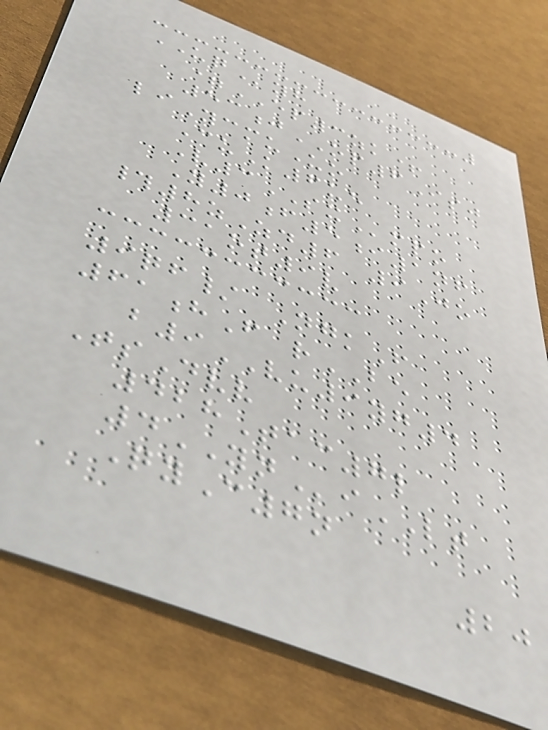UQyh
=EP3zk+
53jOP6Isj
liYcmuUo
CuK6ue
V3SXmpo
Y0f5i1nf
#8zZd6 9Jo
31ot9v
9qf/ NgkF
61hF rBE
b9VU9yg4
TsDvv
428Tac7l
4YNiLT
QyC7n
20
